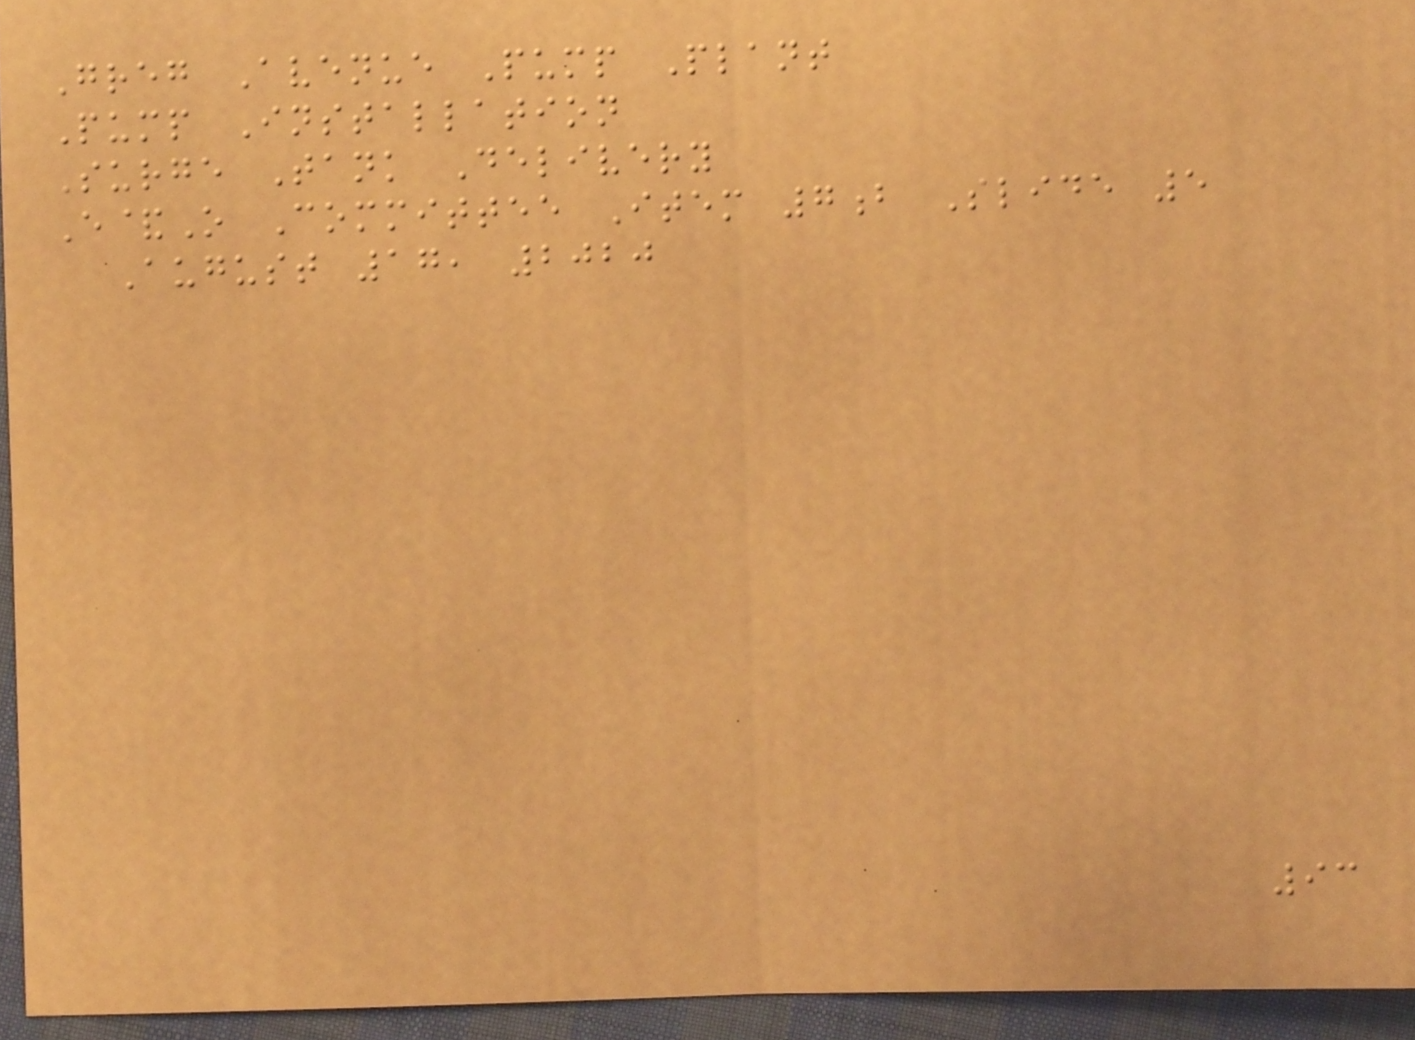Greg Avenue Pump Plant
Pump Installation
Surge Tank Delivery
E&O Committee Item 7b Slide 5
August 17, 2020
93
